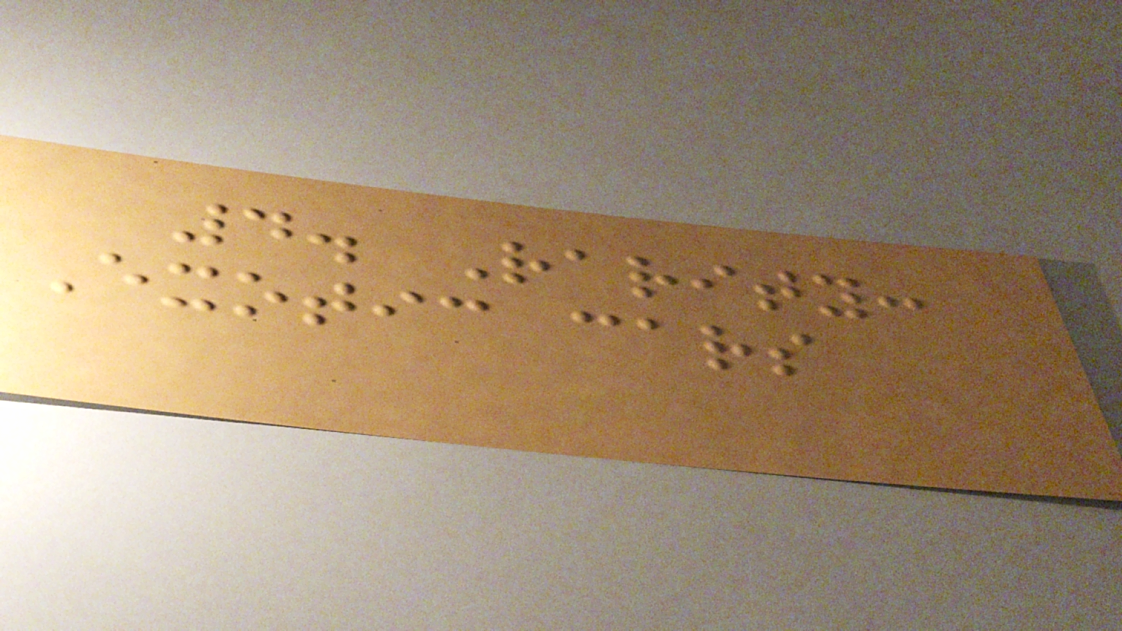4. Rarity:
Exotic cars
